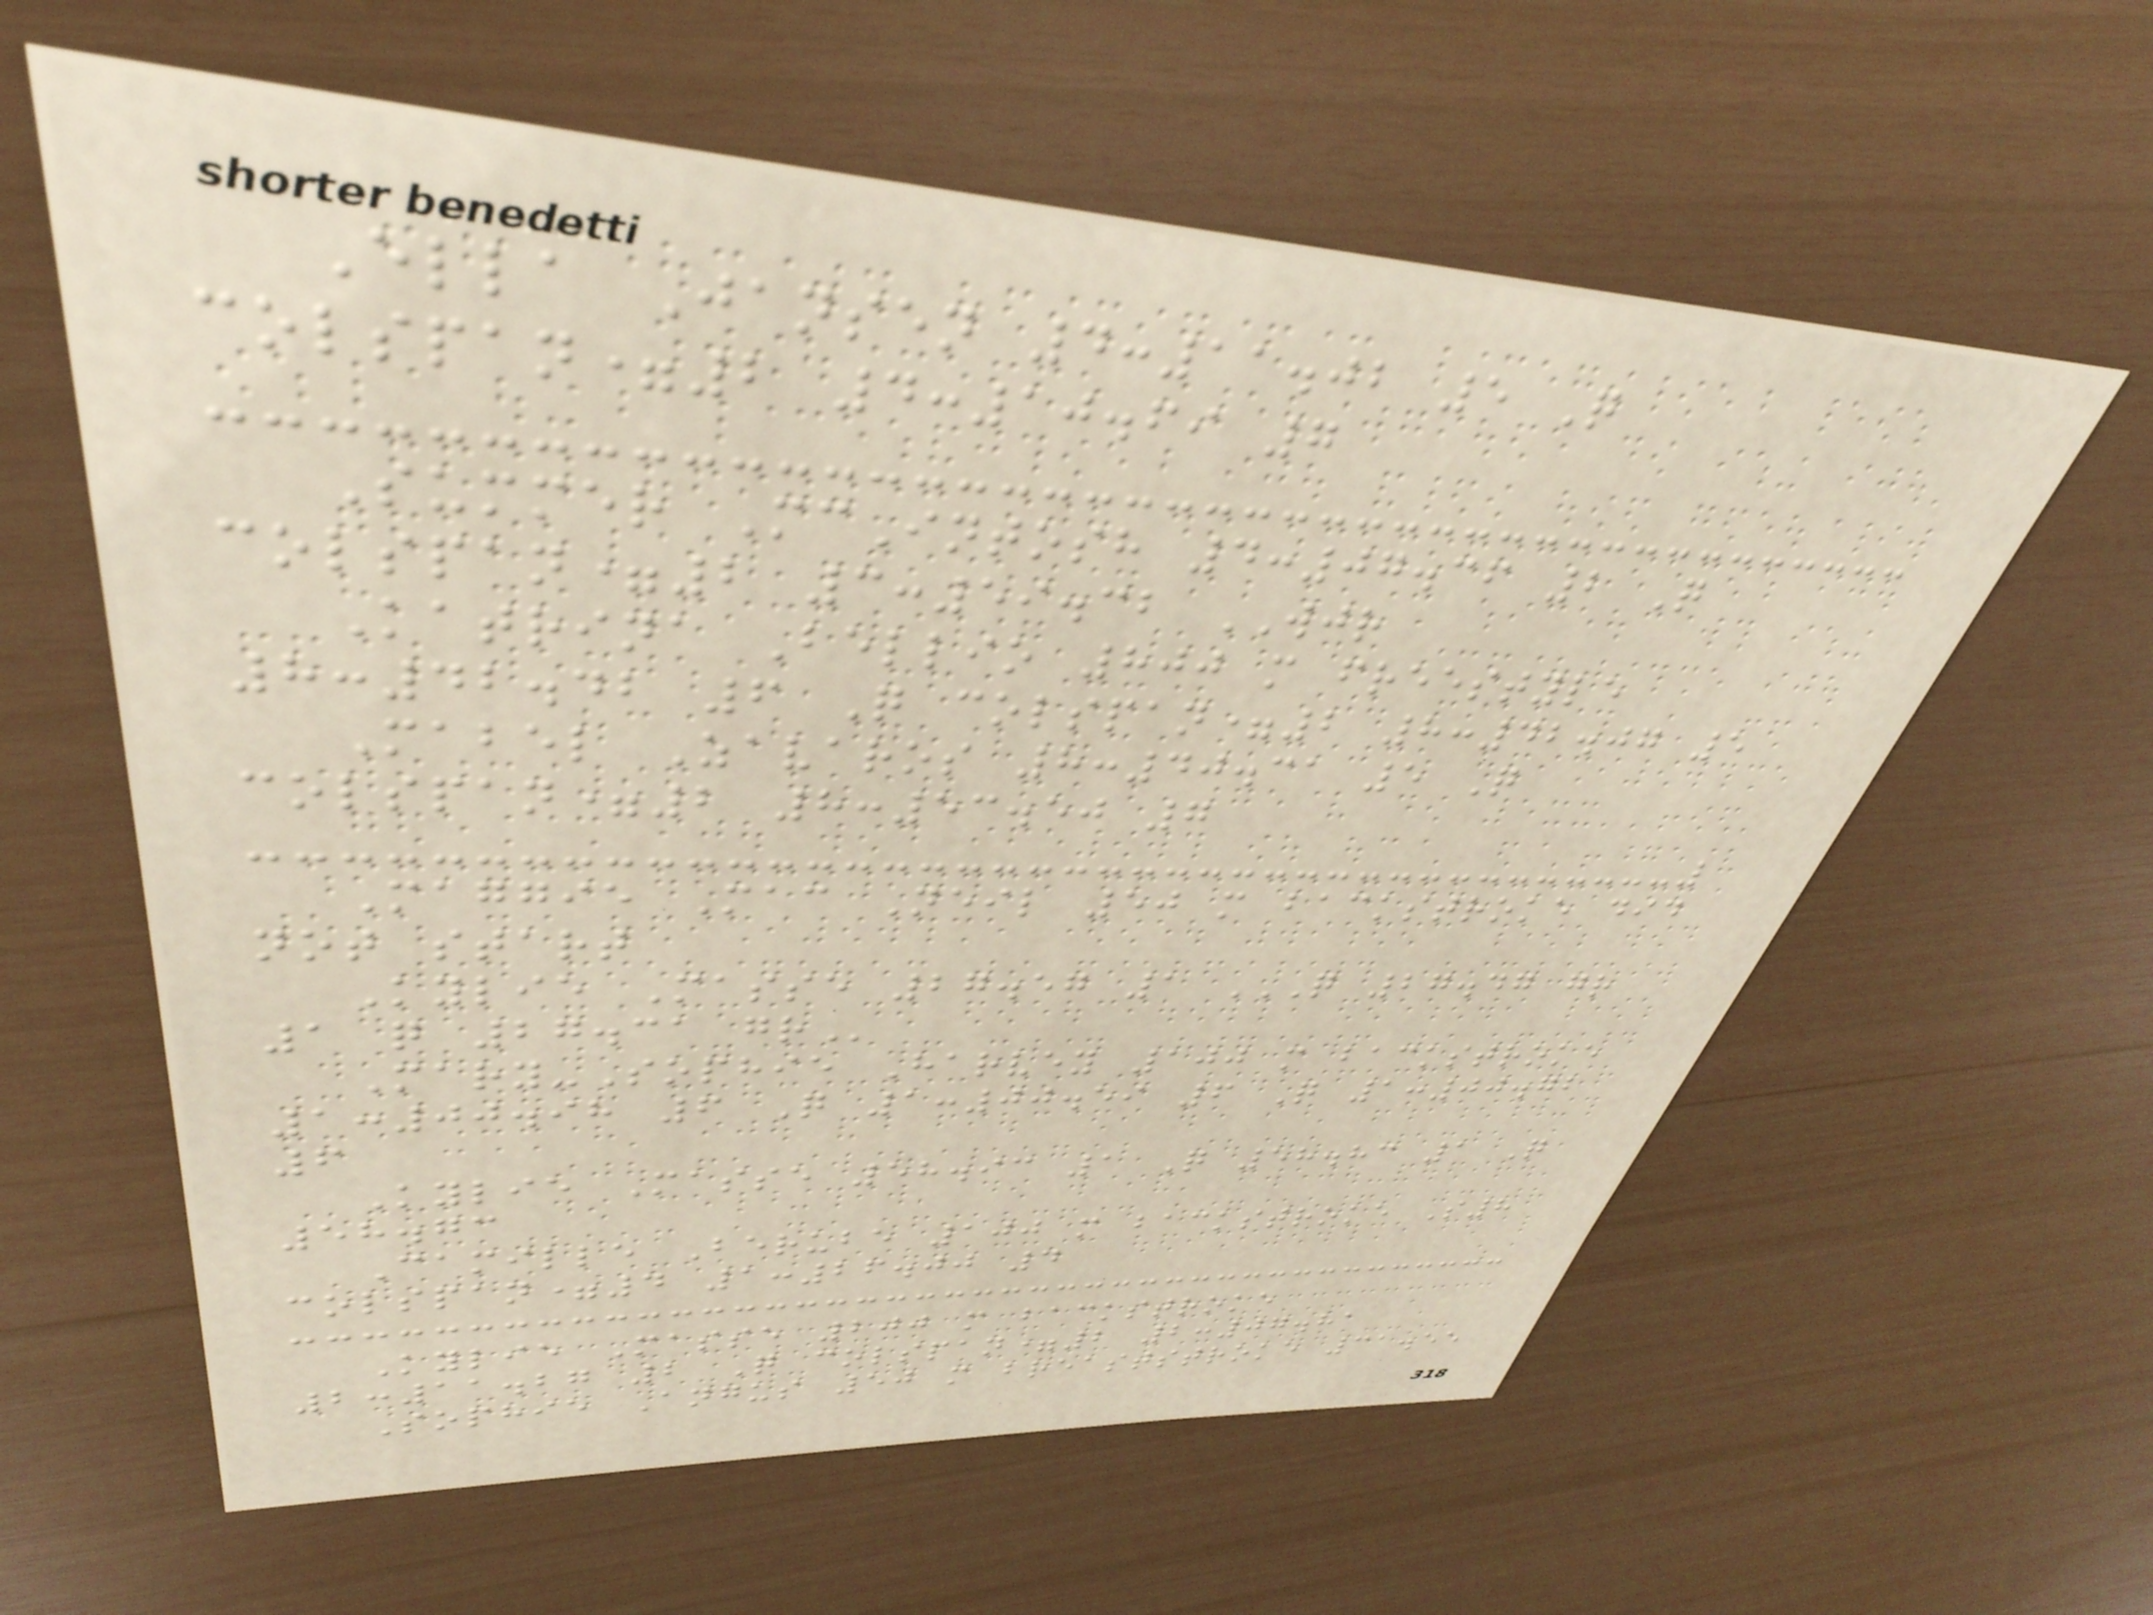Ella Jansen 4:11.02 5 Q
colspan=2 4:10.69 7
Summer McIntosh 4:07.36 2 Q
colspan=2 3:59.32 WJR
Katrina Bellio 800 m freestyle
8:42.42 6 Q colspan=2 8:42.07 5
Mabel Zavaros 8:40.31 5 Q
colspan=2 8:53.50 7
Maggie Mac Neil 50 m backstroke did
not start
Kylie Masse 27.57 1 Q 27.47 GR
1 Q 27.31 GR
Mary-Sophie Harvey 100 m backstroke
1:00.98 6 Q 1:00.59 6 Q 1:00.72
6
Kylie Masse 58.93 1 Q 58.83 1 Q
58.73
Camille Berube 100 m backstroke S8
colspan=4 1:26.00 4
Kylie Masse 200 m backstroke
2:11.27 2 Q colspan=2 2:07.81
Sophie Angus 50 m breaststroke 31.55
